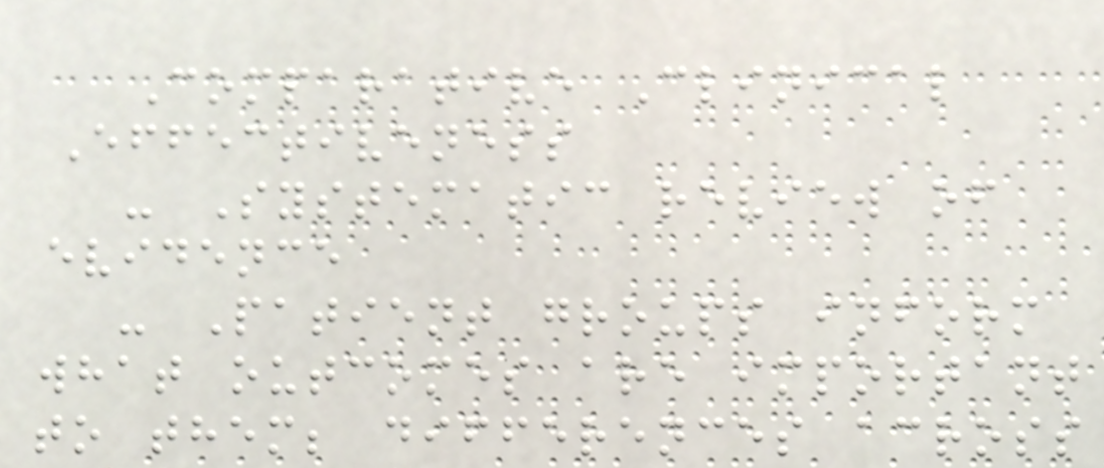Comparative Clinical
Effectiveness
- Systematic review of
evidence
- Patient groups inform
what outcomes are important
to them; differences across
